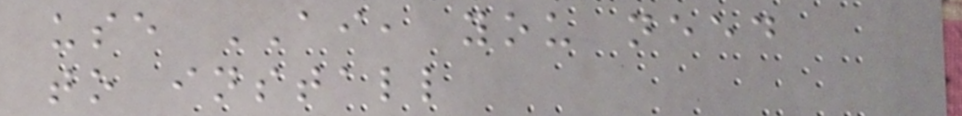use AI, you need
to install
